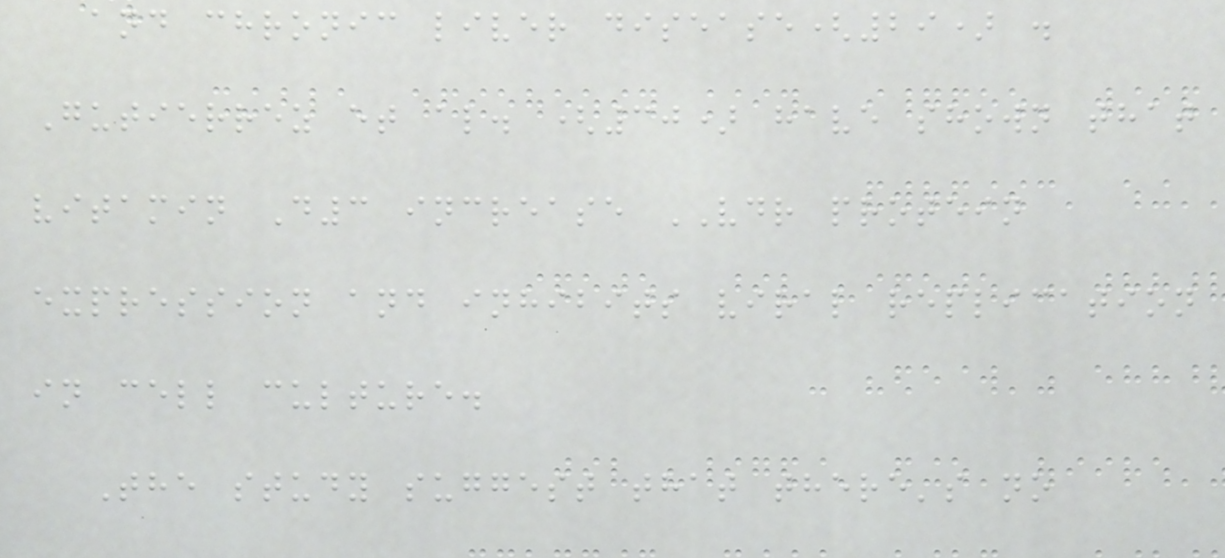and chronic liver disease(29) .
Gutierrez et al. (30) have shown that
vitamin D3 increase VDR protein
expression and inhibits viral replication
in cell culture.
The study suggest that there's no
